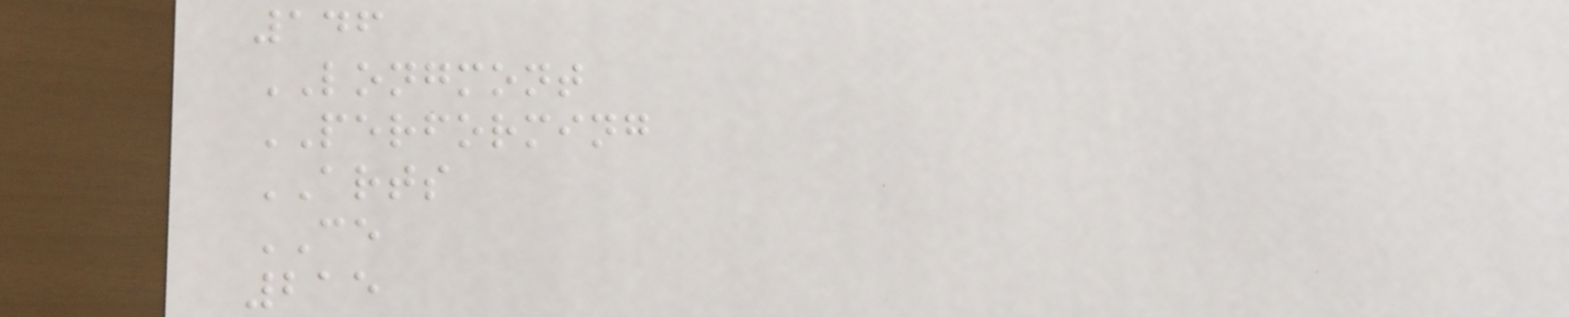146
LONGMONT
PERFORMING
ARTS
CE
215
